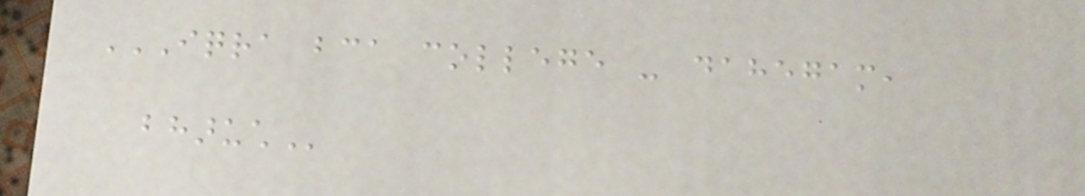IQRA BCA COLLEGE - DAHEGAM,
BHARUCH
